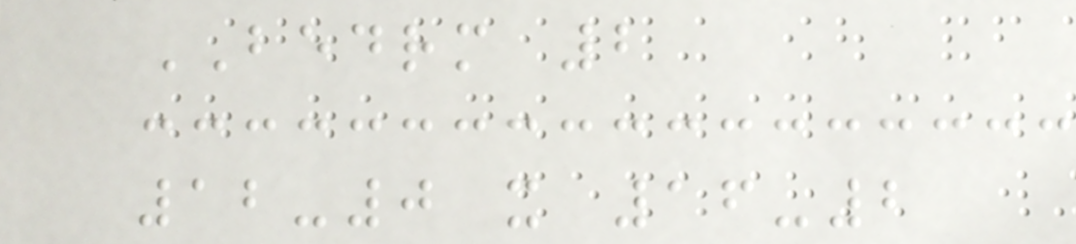BEDRM 2
12-0 x 16-2
